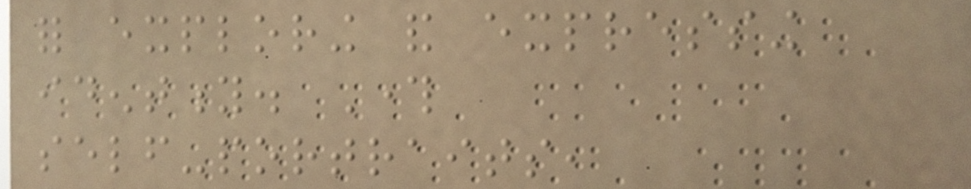for exploring and expressing
identity. Through
self-portraits,
